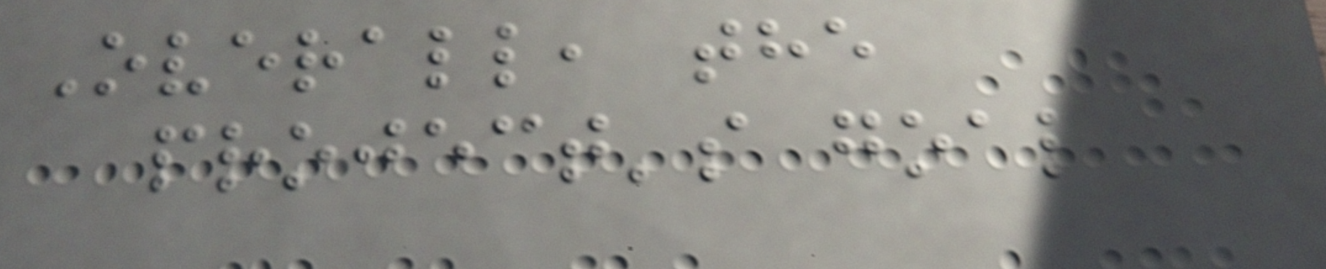Overall, the
project's goal
